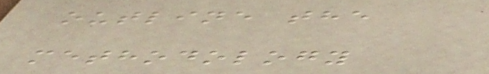outline the
methodology
